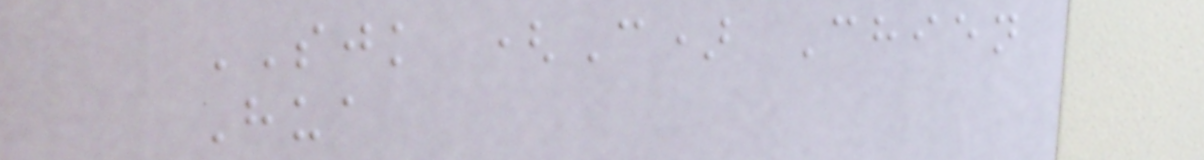SJK (C) Chien
Hua
